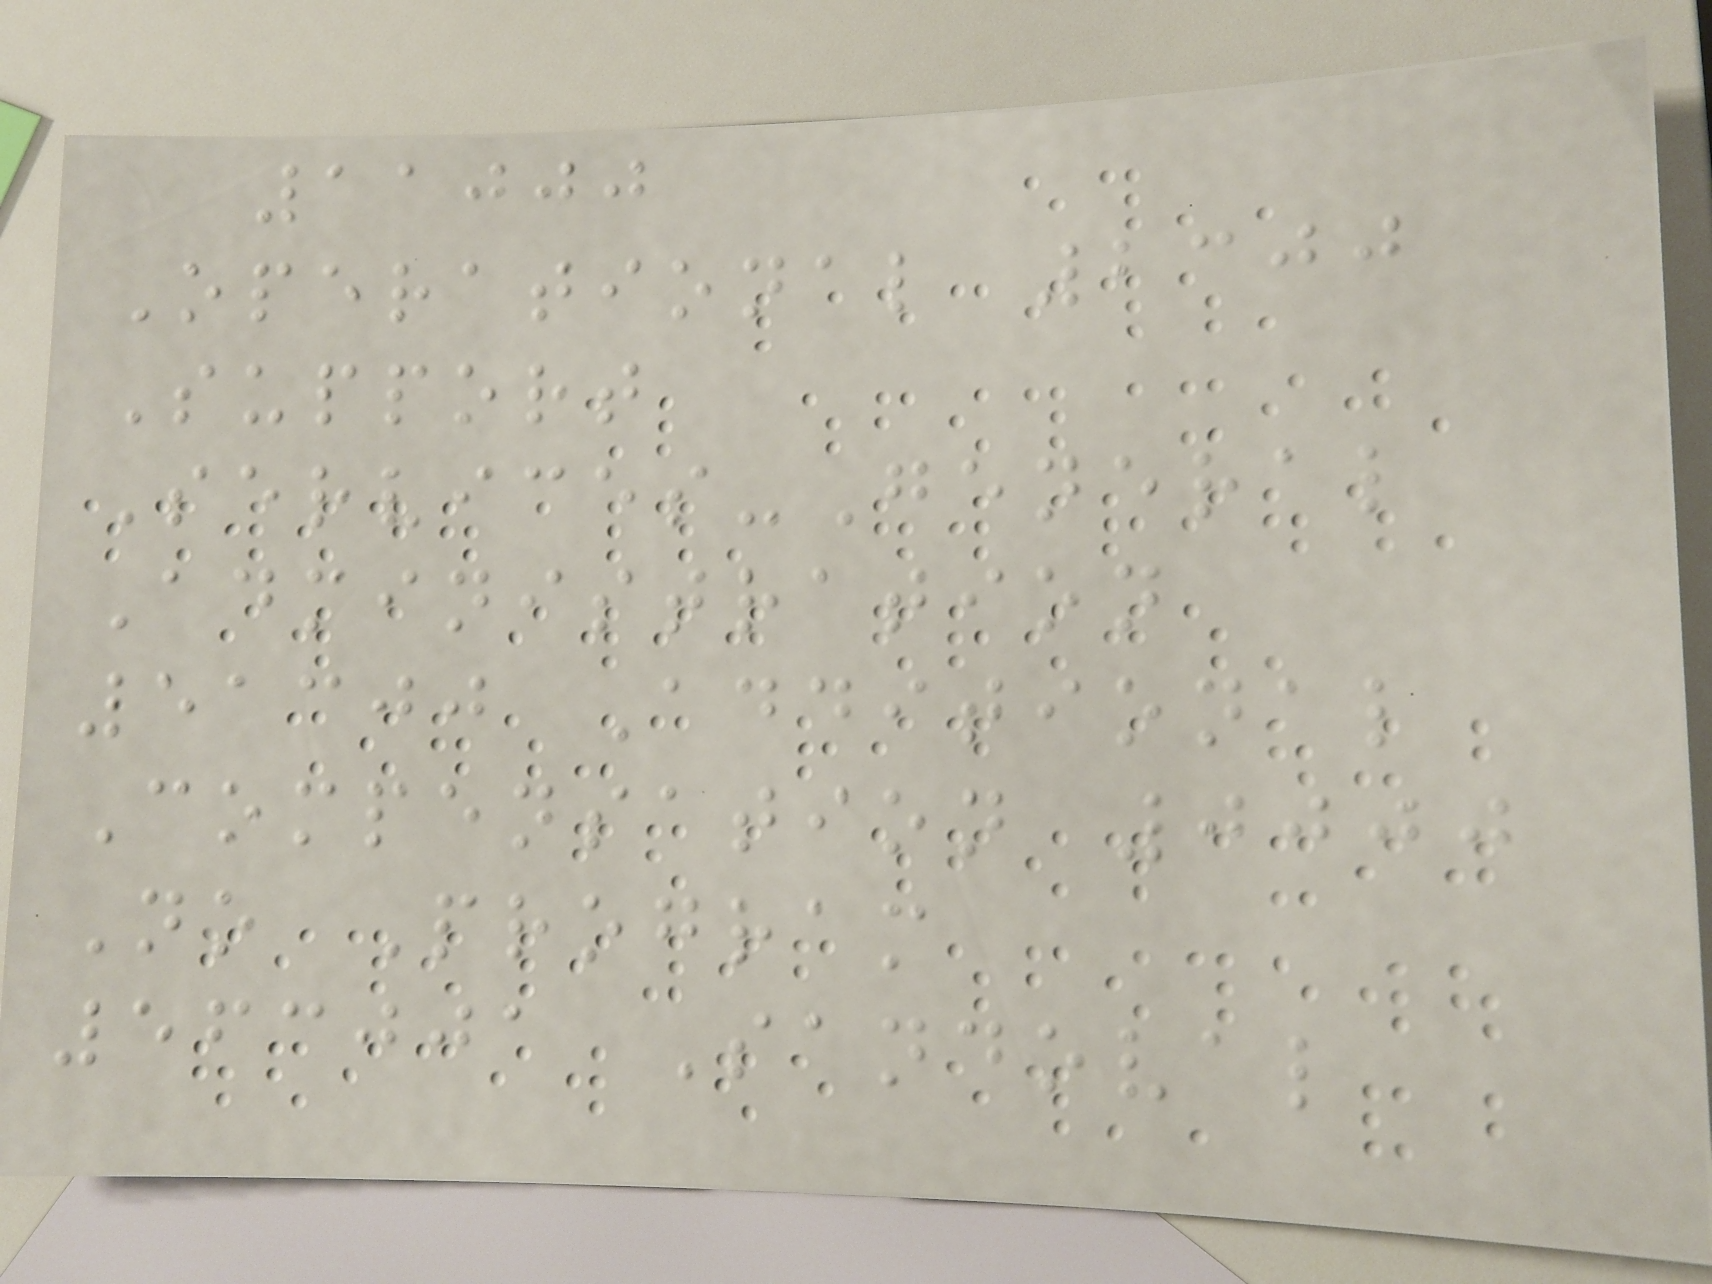11000
Operational 2300
Support
Services-General
Administration
51300 Additional
Compensation 0000
No Program
563001 Sandoval
